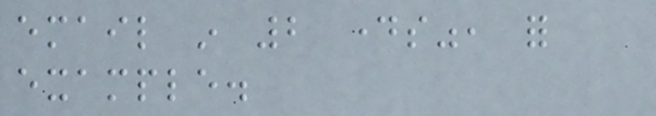email in 2 days", for
example.
